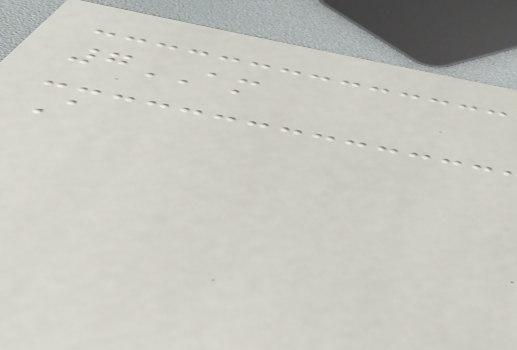7AM
A
